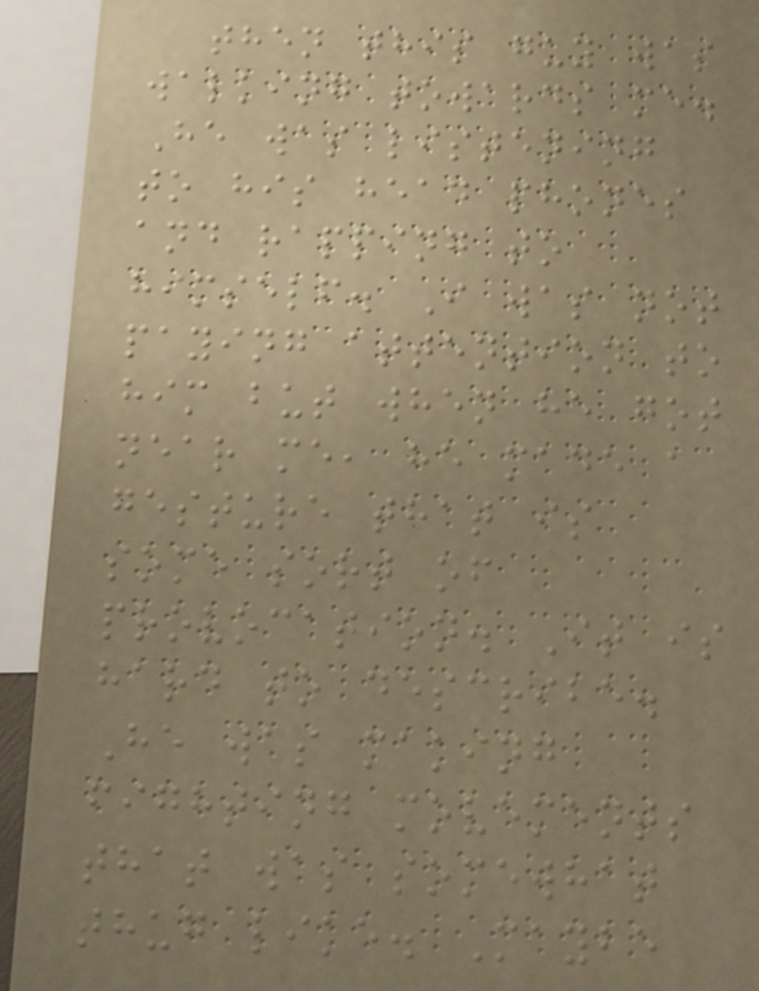then this guy was
walking towards me.
He was listening
to his head phones
and rapping to
himself. I was not
paying attention to
him but when he got
near me, he made a
gesture that is
some sort of
provocation. It is
hard to describe.
He was making
fighting movements
that was somewhat
thug like. Maybe
